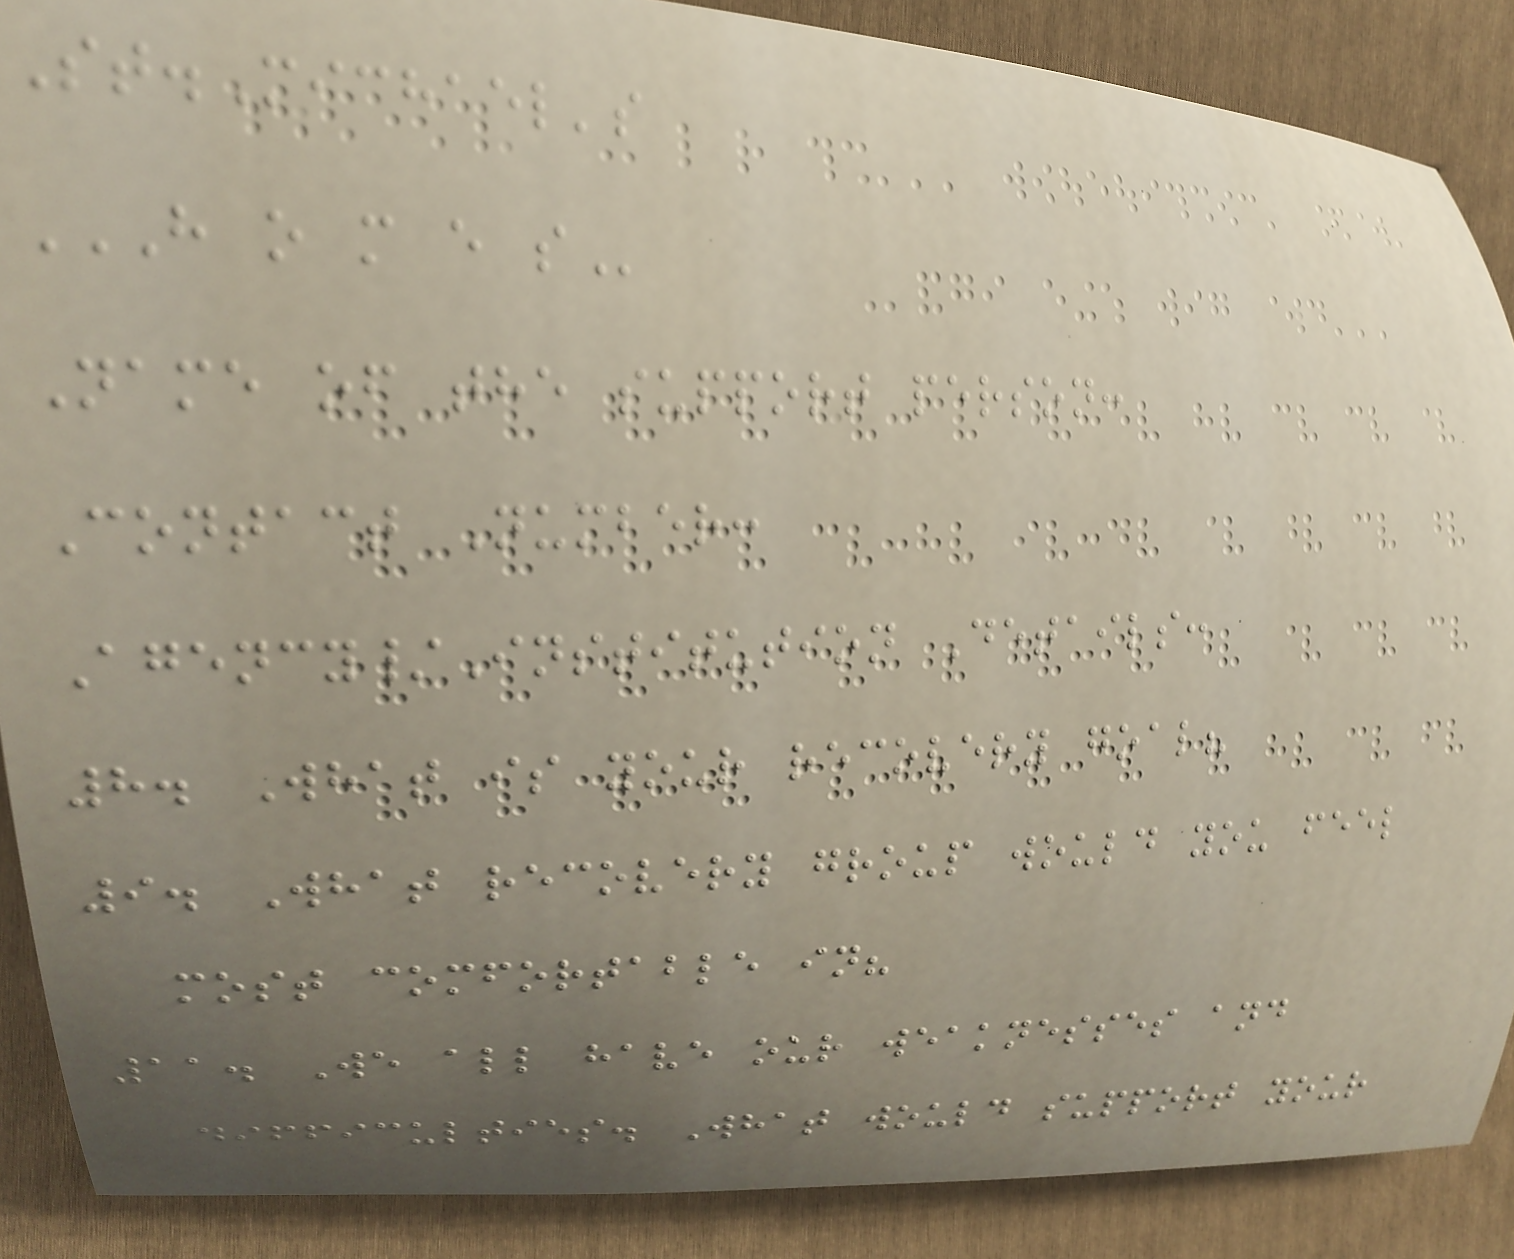St.Michael's
H O M E S
Name of the support person:
Contact Number:
Agency/Institution Details:
8. What is your recovery goal?
9. What recovery group would you feel
most comfortable in?
11. We all have our weaknesses and
difficulties. What would support your
